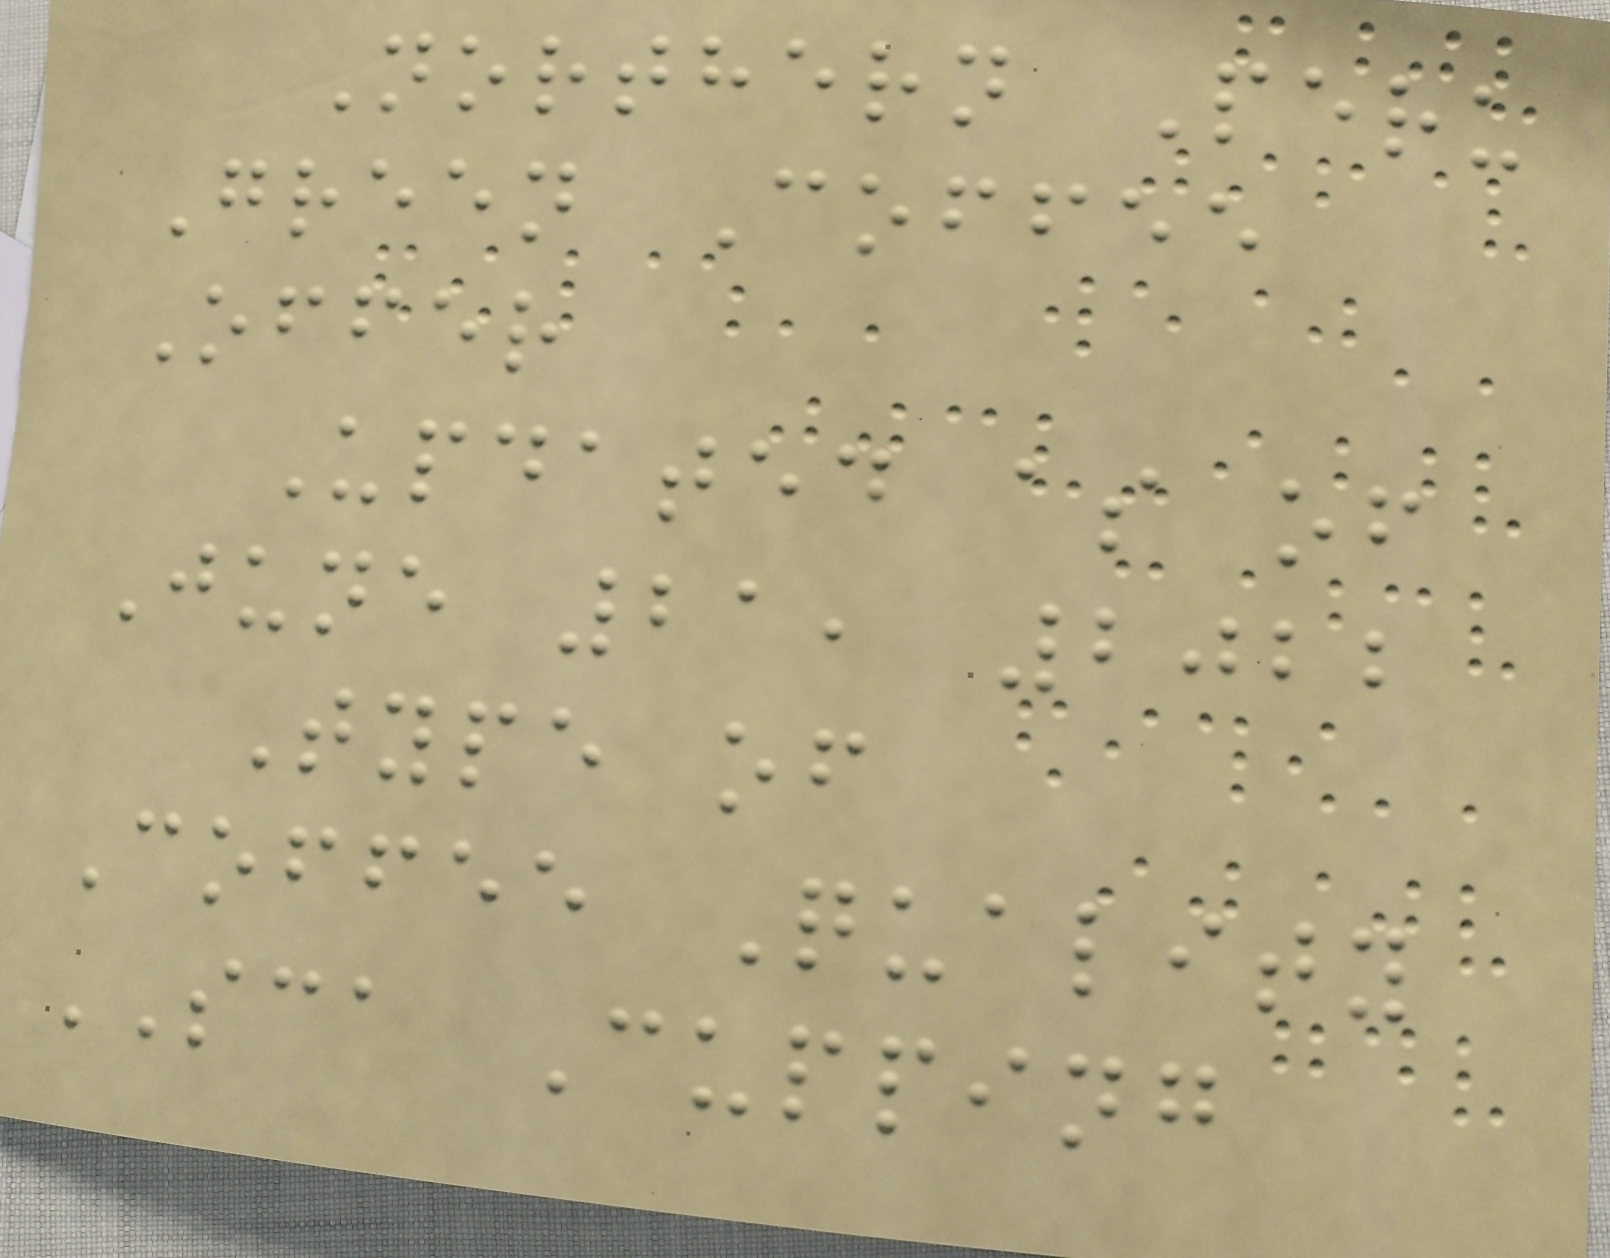Northern Peru
Green Coffee
Offer
Updated as of
June 21, 2022
Type of
Coffee Quality
SCA Cupping
